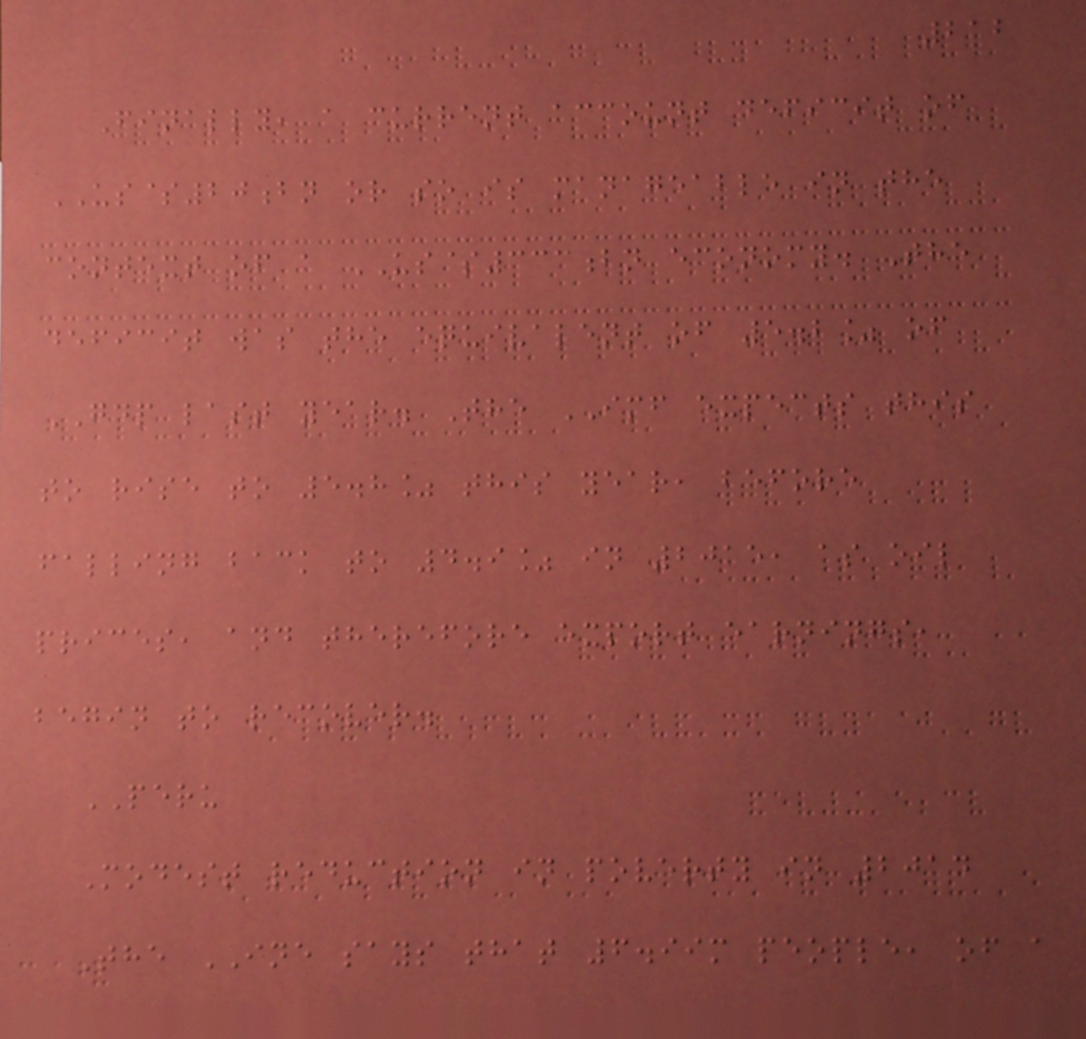212
Finally, a current account deficit of
US$20bn or so is manageable in the
context of a US$333bn economy. The
deficit was the equivalent of 5.2% of
GDP last year. The IMF expects this
to rise to 5.8% this year, before
falling back to 4.9% in 2015, as oil
prices, and therefore export earnings,
begin to recover.
PERU
Modest reduction in poverty in 2014
The INE says that 6.99m people, of a
